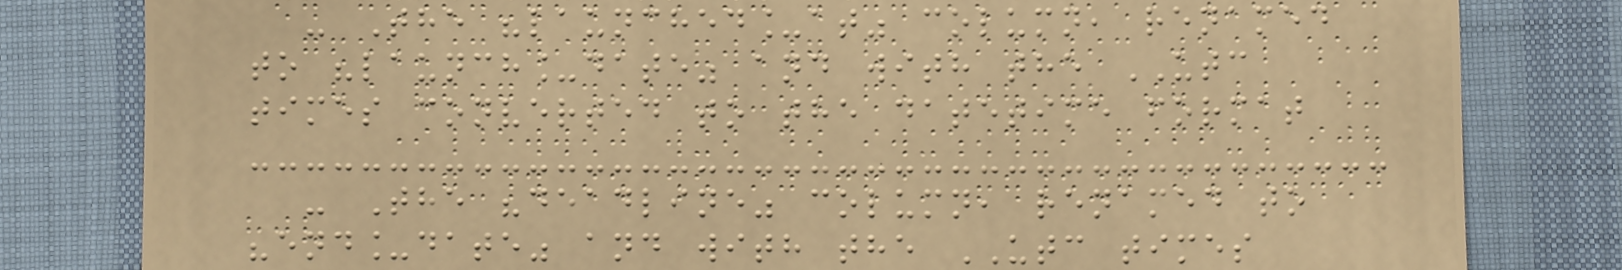- The "launched_at" column, renamed
to "launch_date" and with the UTC
times converted to the datetime format
- The "deadline" column, renamed to
"end_date" and with the UTC times
